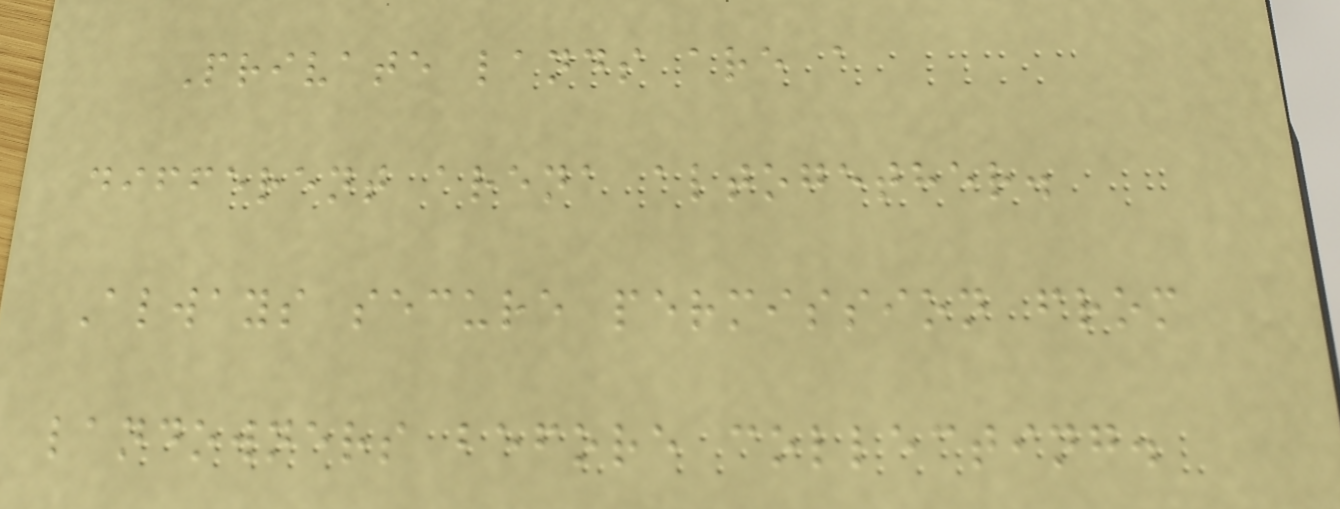Private lands are a
different arena altogether.
Always secure permission from
landowners before collecting.
